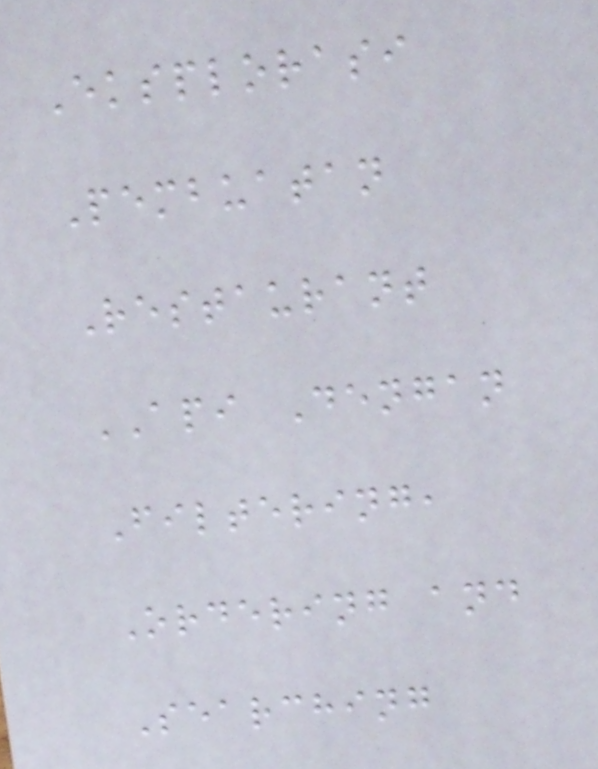Eksplorasi
Pembuatan
Restaurant
API Dengan
Filtering,
Ordering and
Searching
